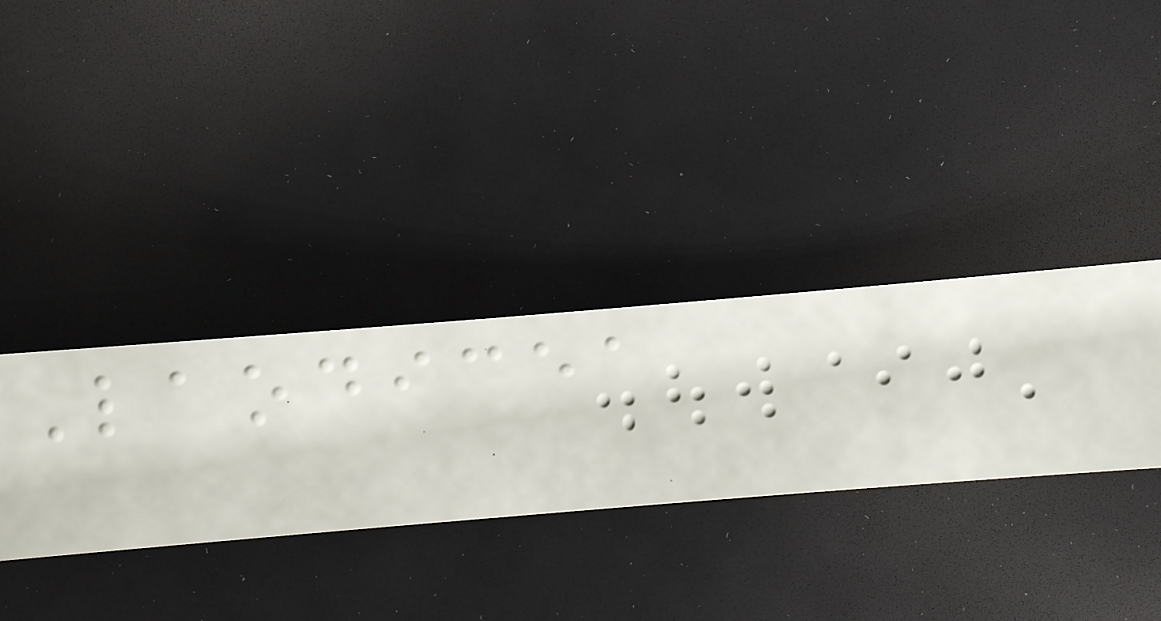Laodicea
